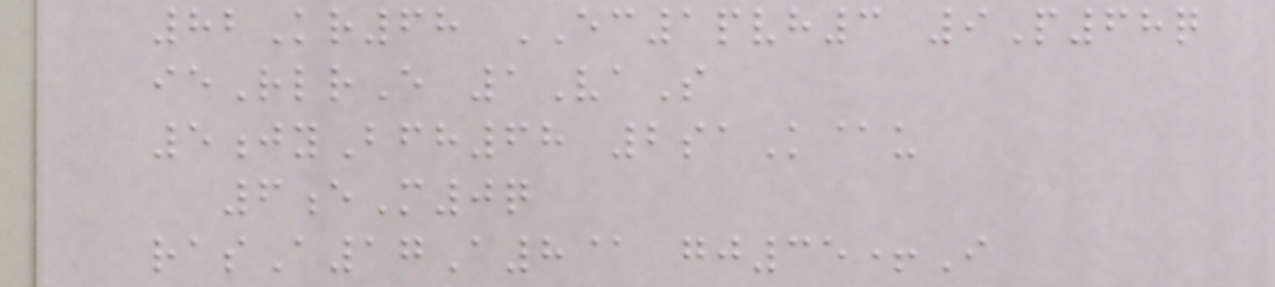82Kr68 EC1pvh3 9P68q
ieRlrE 1VaS
5jyBfh68 2saK@u
6eM0q
rasA17A8@ gj35+I
